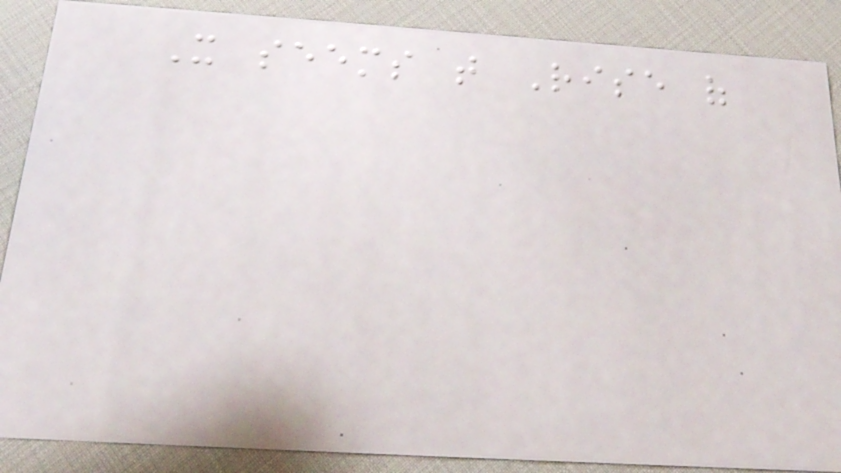It seems that Rise of
